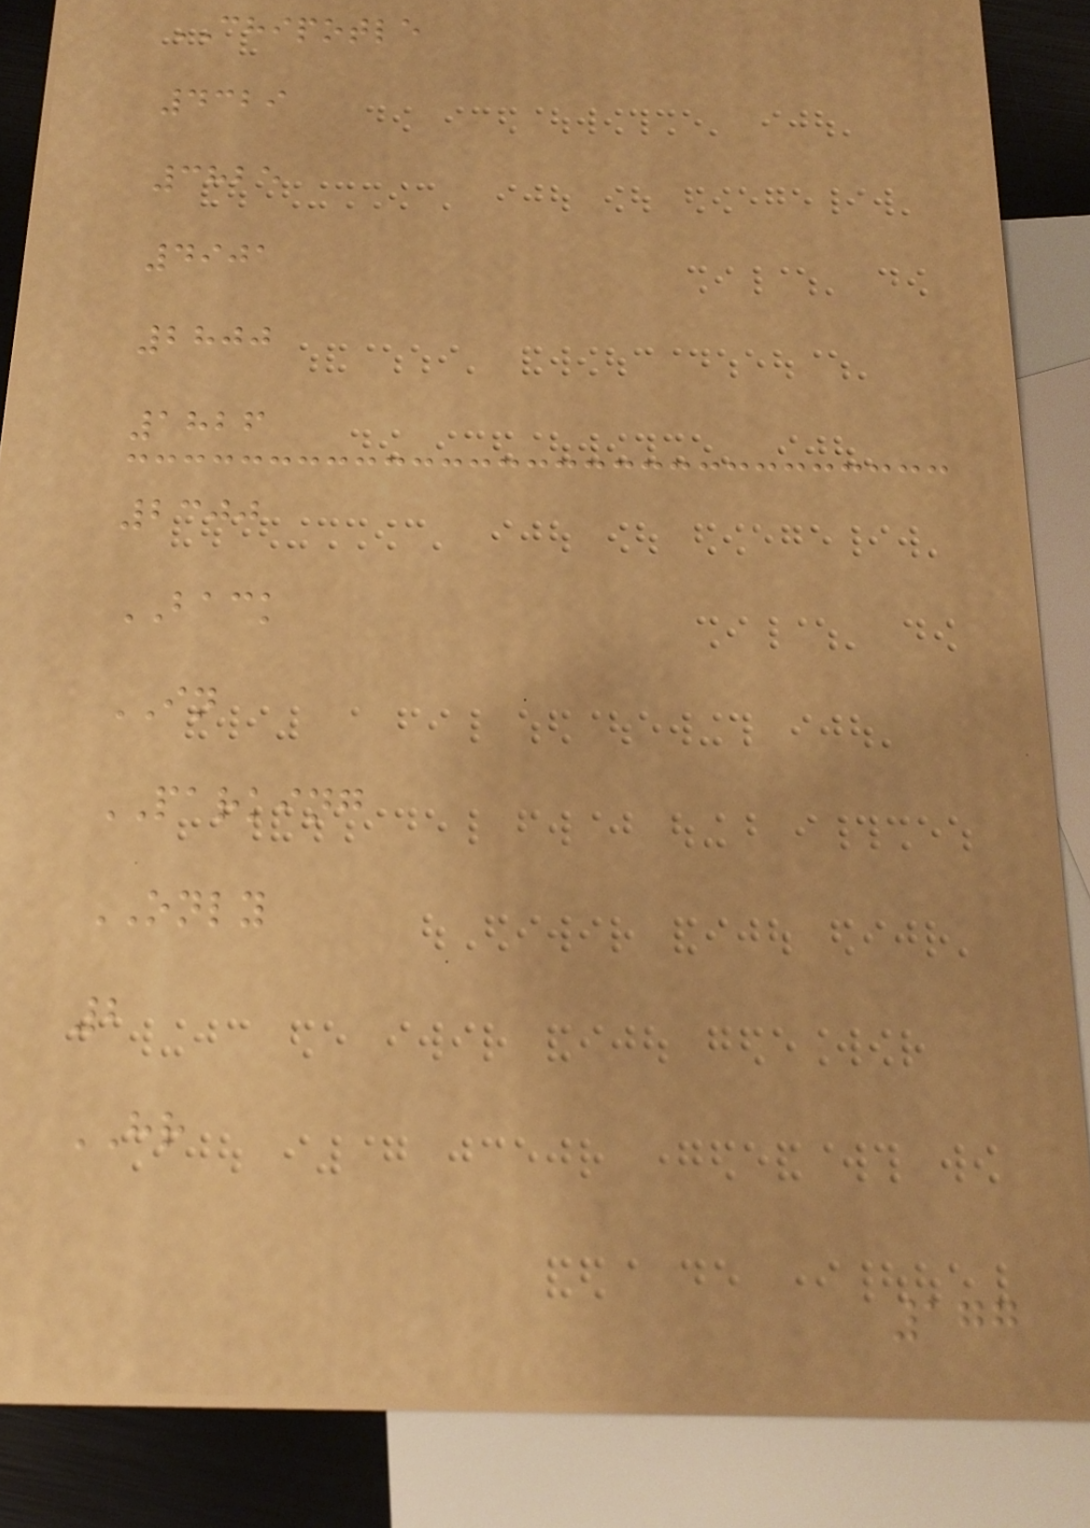CHIPOTLE
4329
3825
4901
2800
1826
2300
BACK
IN
PARKING
ONLY
2
HR
177
